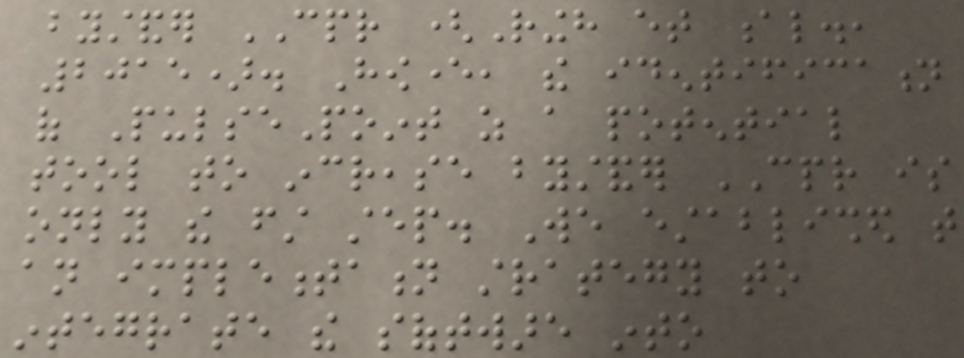bystander CPR (Ringh et al.,
2015). However, the identification
of PulsePoint as a potential
tool to increase bystander CPR is
only the first step. We established that
an implementation strategy to
integrate the software into
